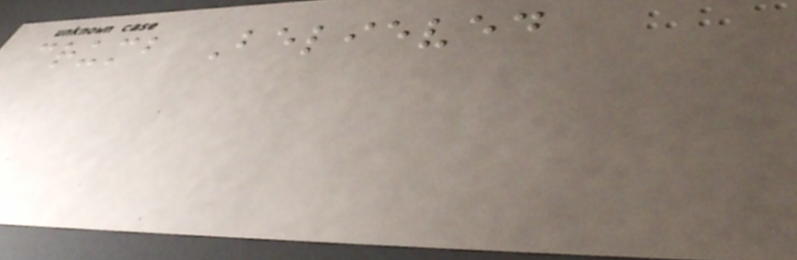crumb Believed
